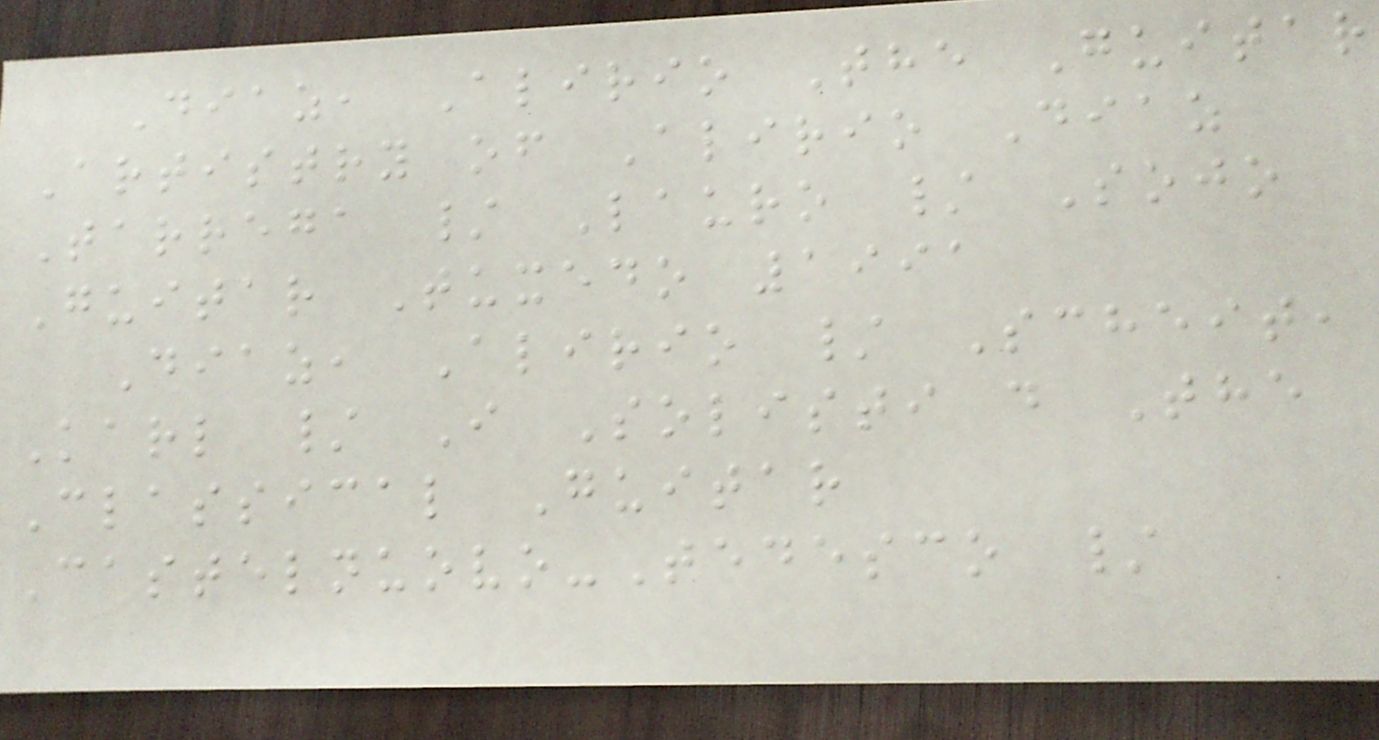Diaz, Alirio The Guitar
Artistry of Alirio Diaz
Tarrega / Lauro / Sojo
Guitar Tuxedo 1991
Diaz, Alirio / Scheit,
Karl / I Solisti d The
Classical Guitar
Castelnuovo-Tedesco /
